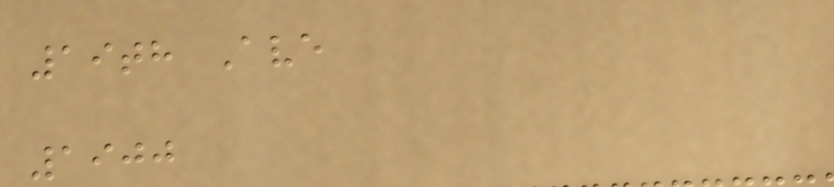19th Ave
1900
